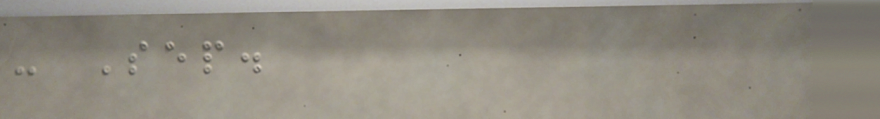- Sep.
